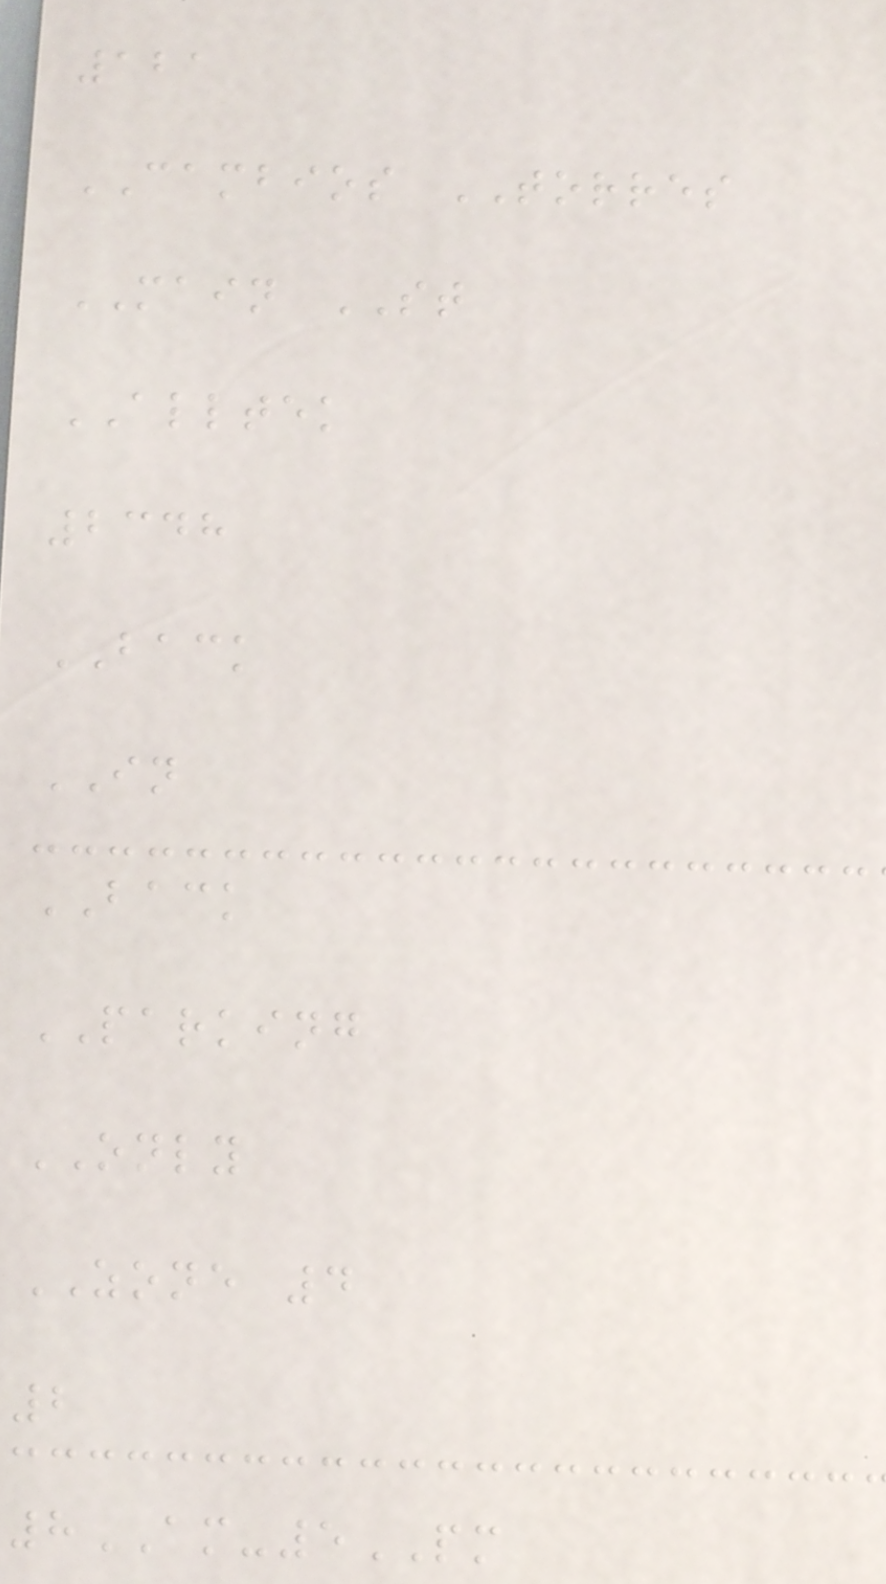121
CAMBIOS TORRES
MAIN ST
ALLTEK
2348
BACK
IN
BACK
PARKING
ONLY
ZONE 4
2
8AM-5PM
